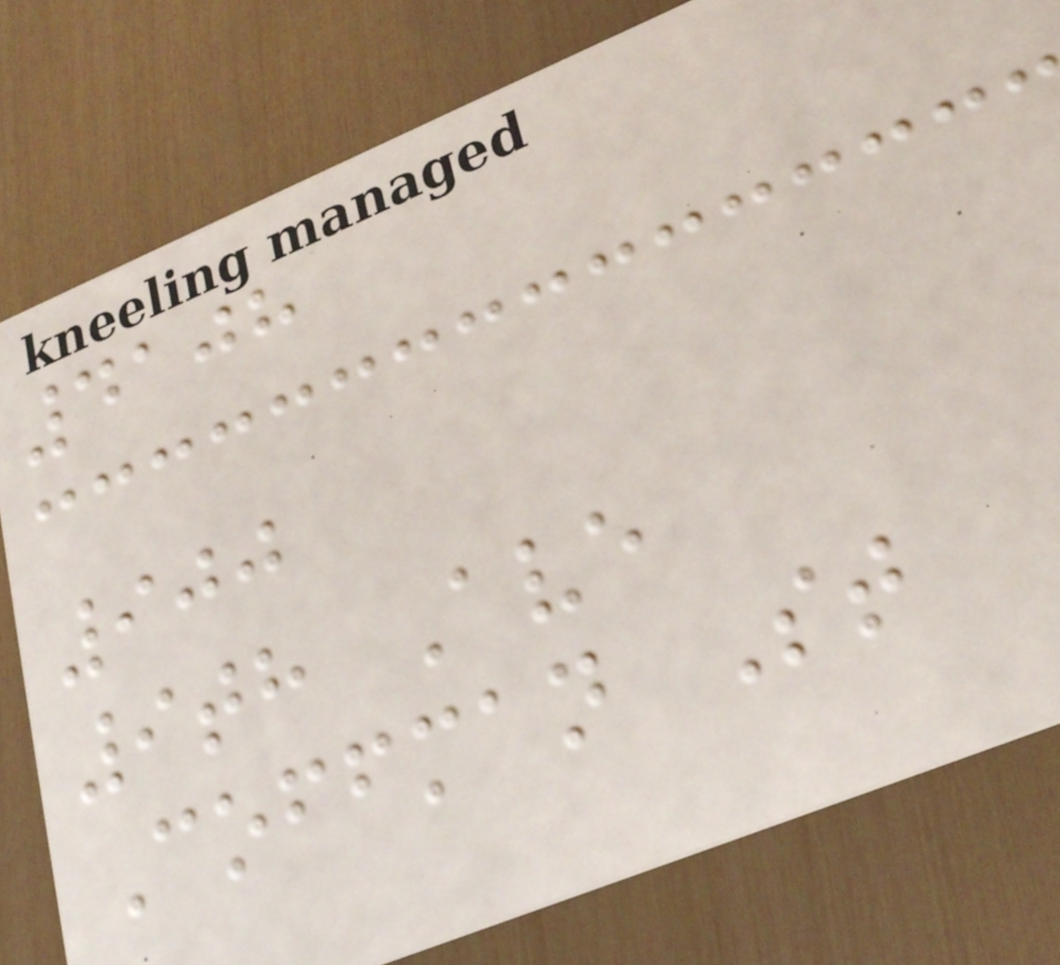4108
900
9th Ave
Coffman St
